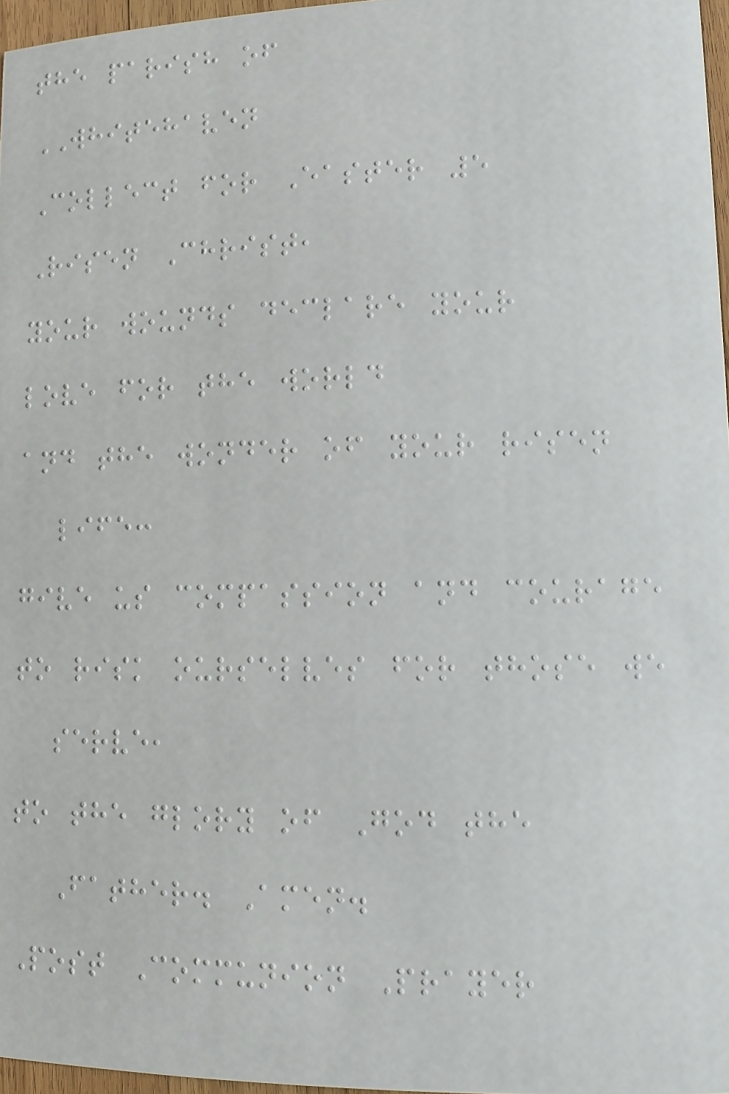the parish of
WHITEHAVEN
Collect for Easter 5
Risen Christ,
your wounds declare your
love for the world
and the wonder of your risen
life:
give us compassion and courage
to risk ourselves for those we
serve,
to the glory of God the
Father. Amen.
Post Communion Prayer
